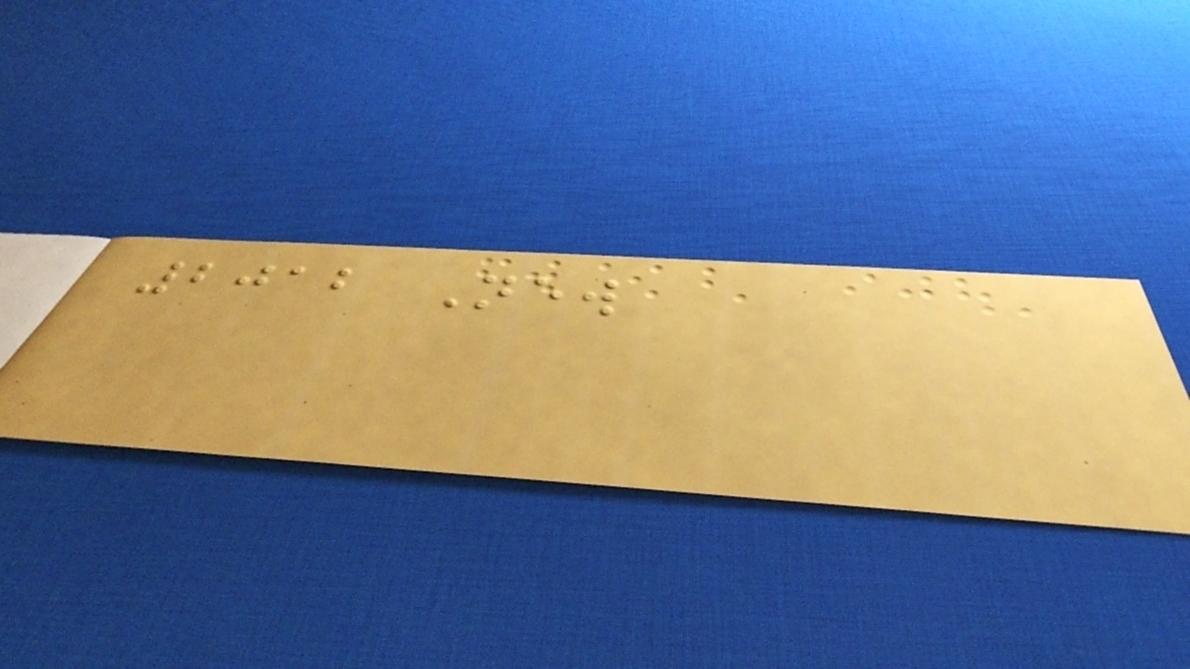2012 New
